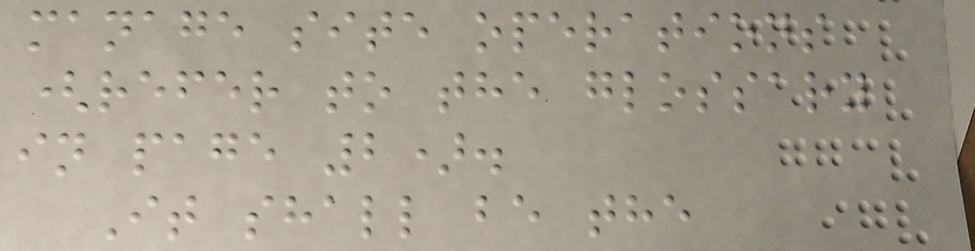manage site operations
(refer to the glossary
in page 2).
It shall be the
